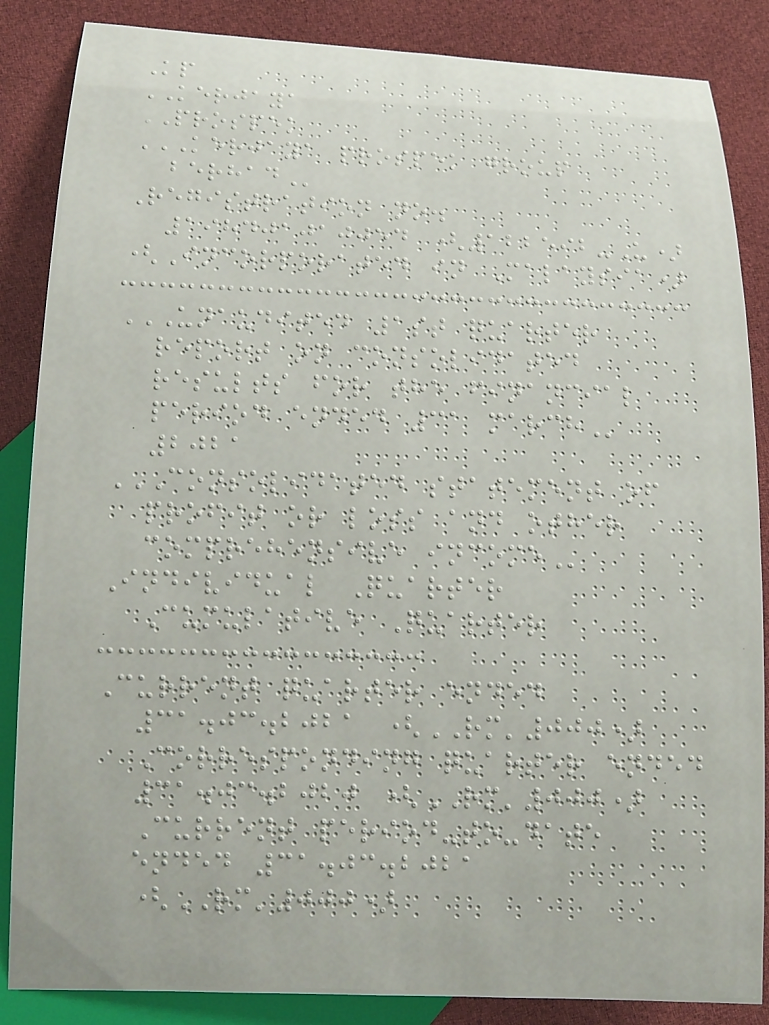Kp
KERJAYA
PROSPEK
KERJAYA PROSPEK GROUP
BERHAD
Registration no.
198401010054 (122592-U)
(Incorporated in Malaysia)
UNAUDITED 1ST QUARTER
REPORT ON CONSOLIDATED
RESULTS FOR THE FINANCIAL
PERIOD ENDED 31 MARCH
2021
CONSOLIDATED STATEMENT OF
PROFIT OR LOSS AND OTHER
COMPREHENSIVE INCOME
Individual Quarter
Cumulative Quarter
Current quarter ended
31.03.2021 (RM'000)
Corresponding quarter ended
31.03.2020 (RM'000)
Current period-to-date
ended 31.03.2021
(RM'000)
